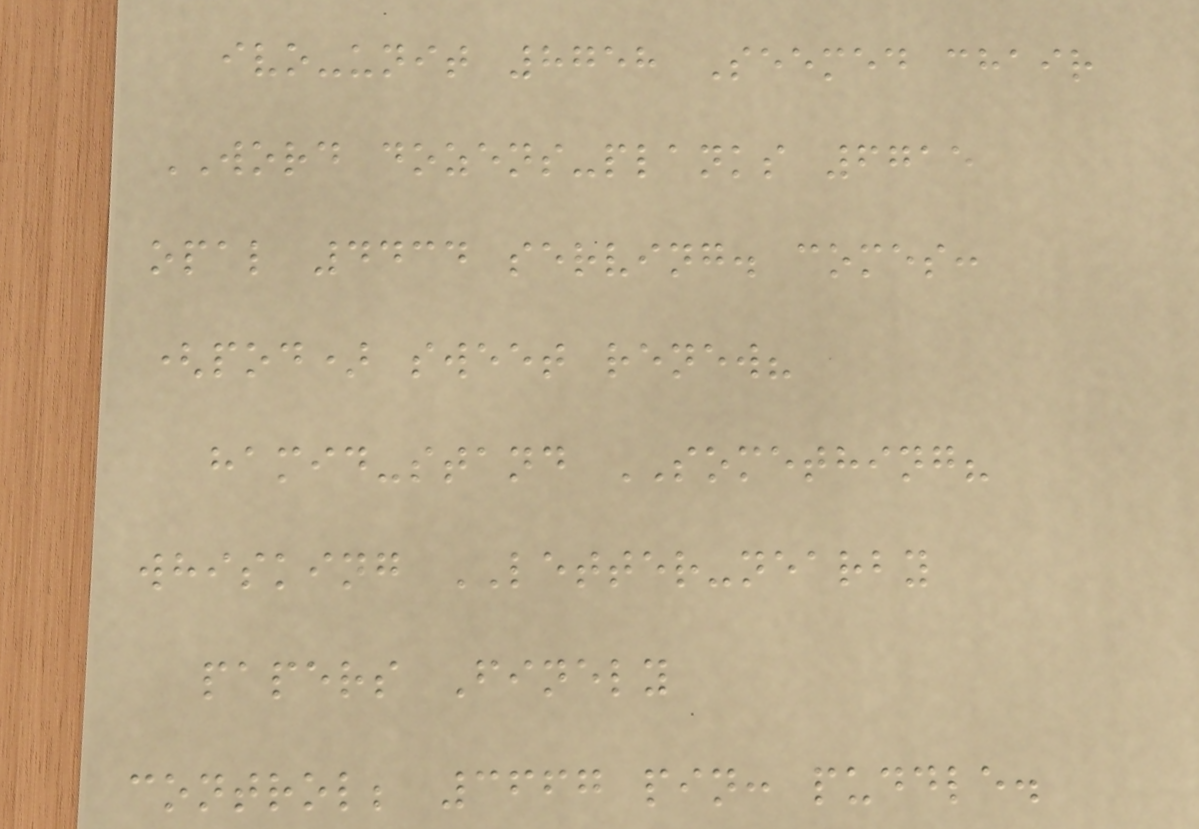ivo-unit 8758 Seemed chair
WORD dozens-planks 6715
opal 4434 serving. comes:
(pod) sweet renew?
hamid-stand SOMETHING?
whisking LETTER-nearby
papers Finely
control; 3667 pin: puddle.
